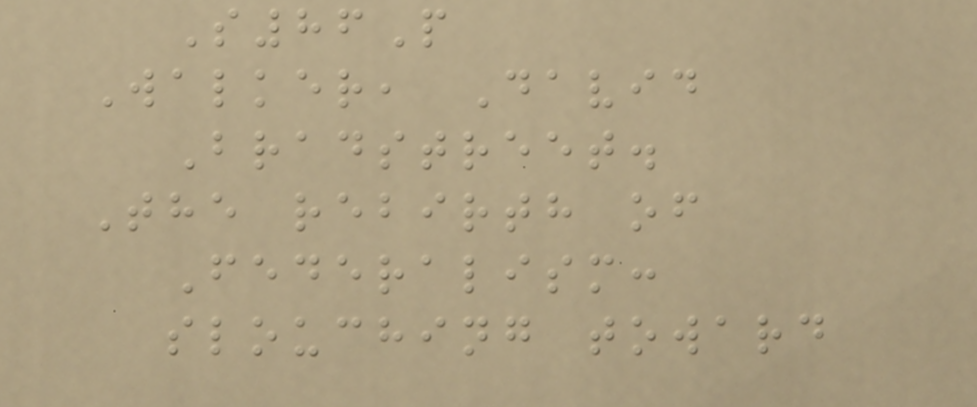S86P
Walker, David
Bradstreet.
The rebirth of
Federalism:
slouching toward
